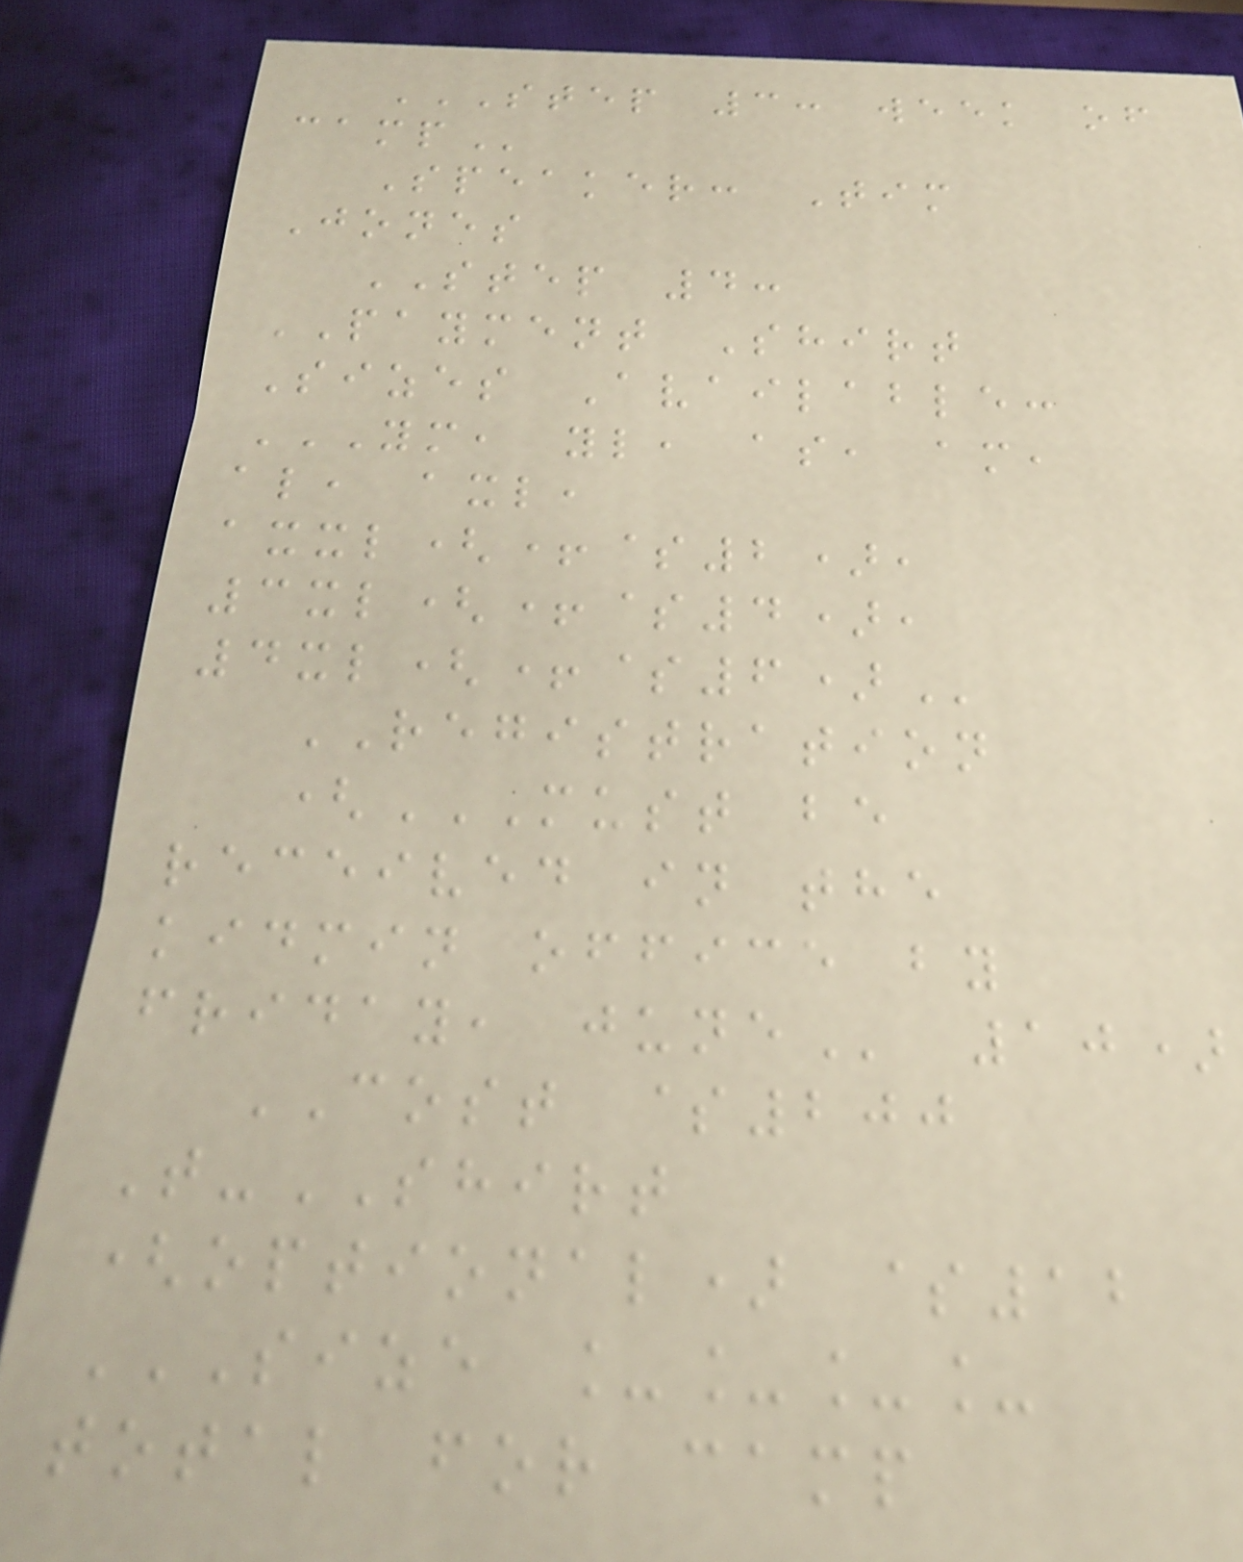STEP 3: WEEK OF
CAMP
Speaker: Tim
Jones
STEP 4:
PAYMENT Shirt
Sizes Available:
YM, YL, AS, AM,
AL, AXL,
AXXL(+$2),
3XL(+$4),
4XL(+$6)
REGISTRATION
(MUST BE
RECEIVED IN THE
KIDMIN OFFICE BY
FRIDAY, JUNE 10)
COST $200
T-SHIRT
(optional) $12
SIZE ____
TOTAL FOR CAMP
